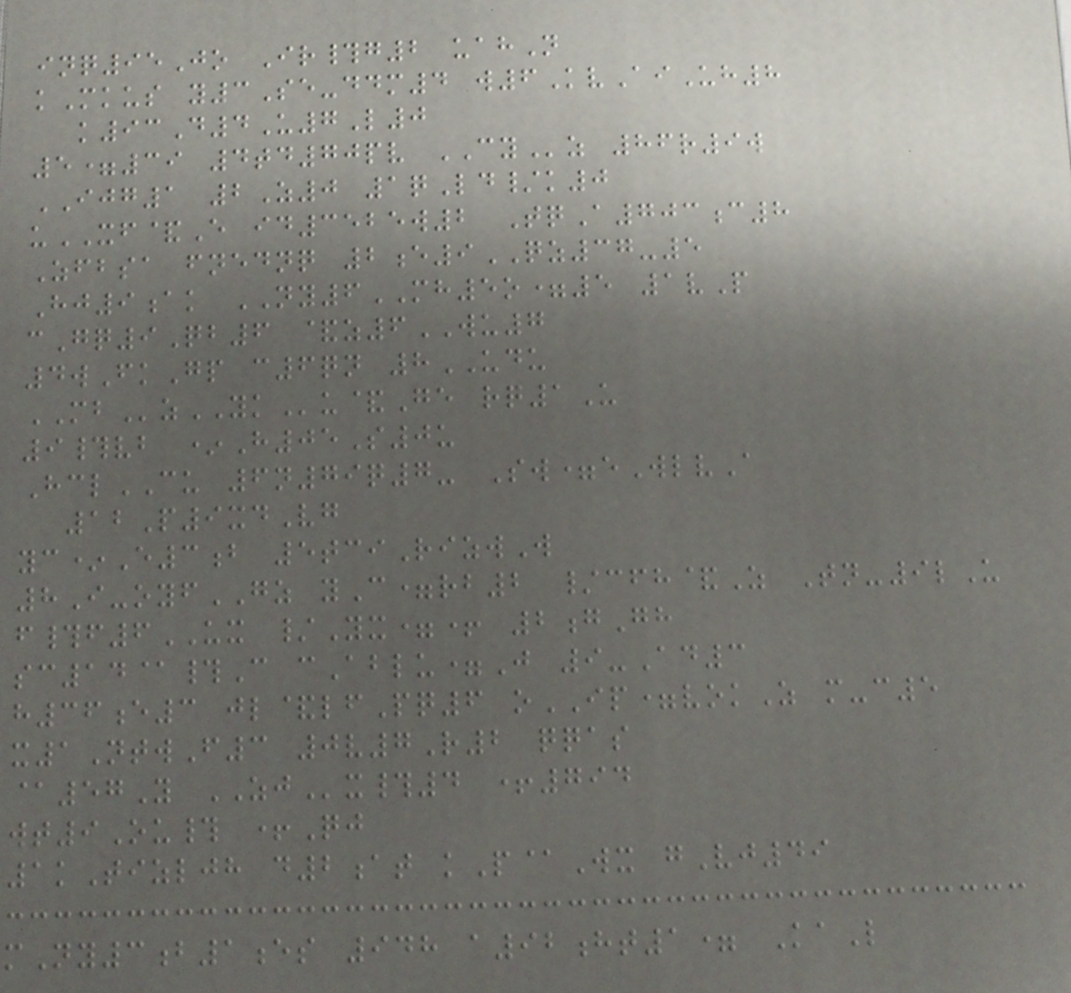inq95Jo Ir#g2 uahN
kMkus y3Se-ddm4 w6KvAiUh8
k93D4U7L0
5=39 4td70pv CYz 86r9w
IJG1 2Z0 1qLd/k0
uXF&E id3525w2 TqA703c8
Zfbsa fnednq 2e9QZ37-5
Hj9ak NY6MH5o=5 1vP
cGq9Qb6 &z6WU7
4wFkGp c6qn 8UDU
MBzYKu&Ge rq1U
9#vb *H05S0u
HclCU 6n79q7- Sw=eWlvA
12P9xdVg
yc*E3b 5tciRizwW
8I-oyfGZ yC=rb2 /cfh&Z Tn-9lU
f#f6UX /Yx=+ 2gGh
sc14@#C cAblu=J 9-Ad3
h36e3 jl&lfPq6 oIP=vokZ m-c5
x1NtwF3 0v7R2 qqas
@57Y ZJx#4 +794
wt9Ou# +Qj
1kTizljh d2at kP@Wx gVj49
mNy3b1es 948 a92ht1= KaL
